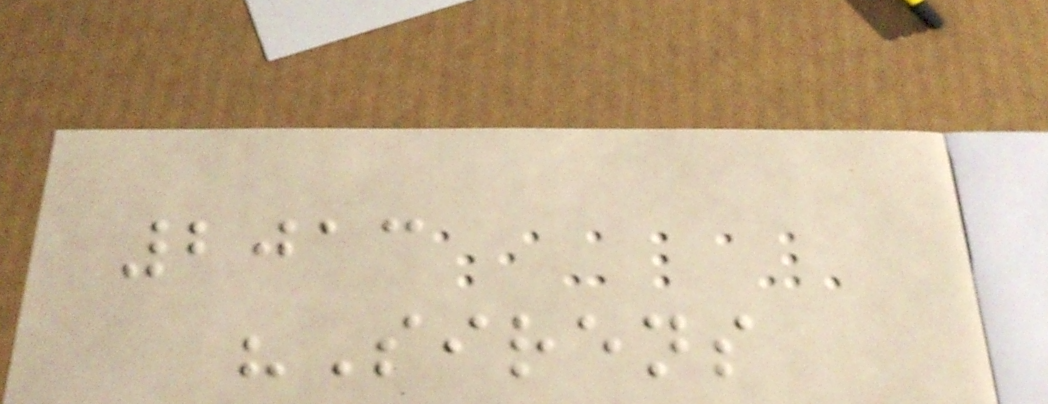2013
"Sirens
